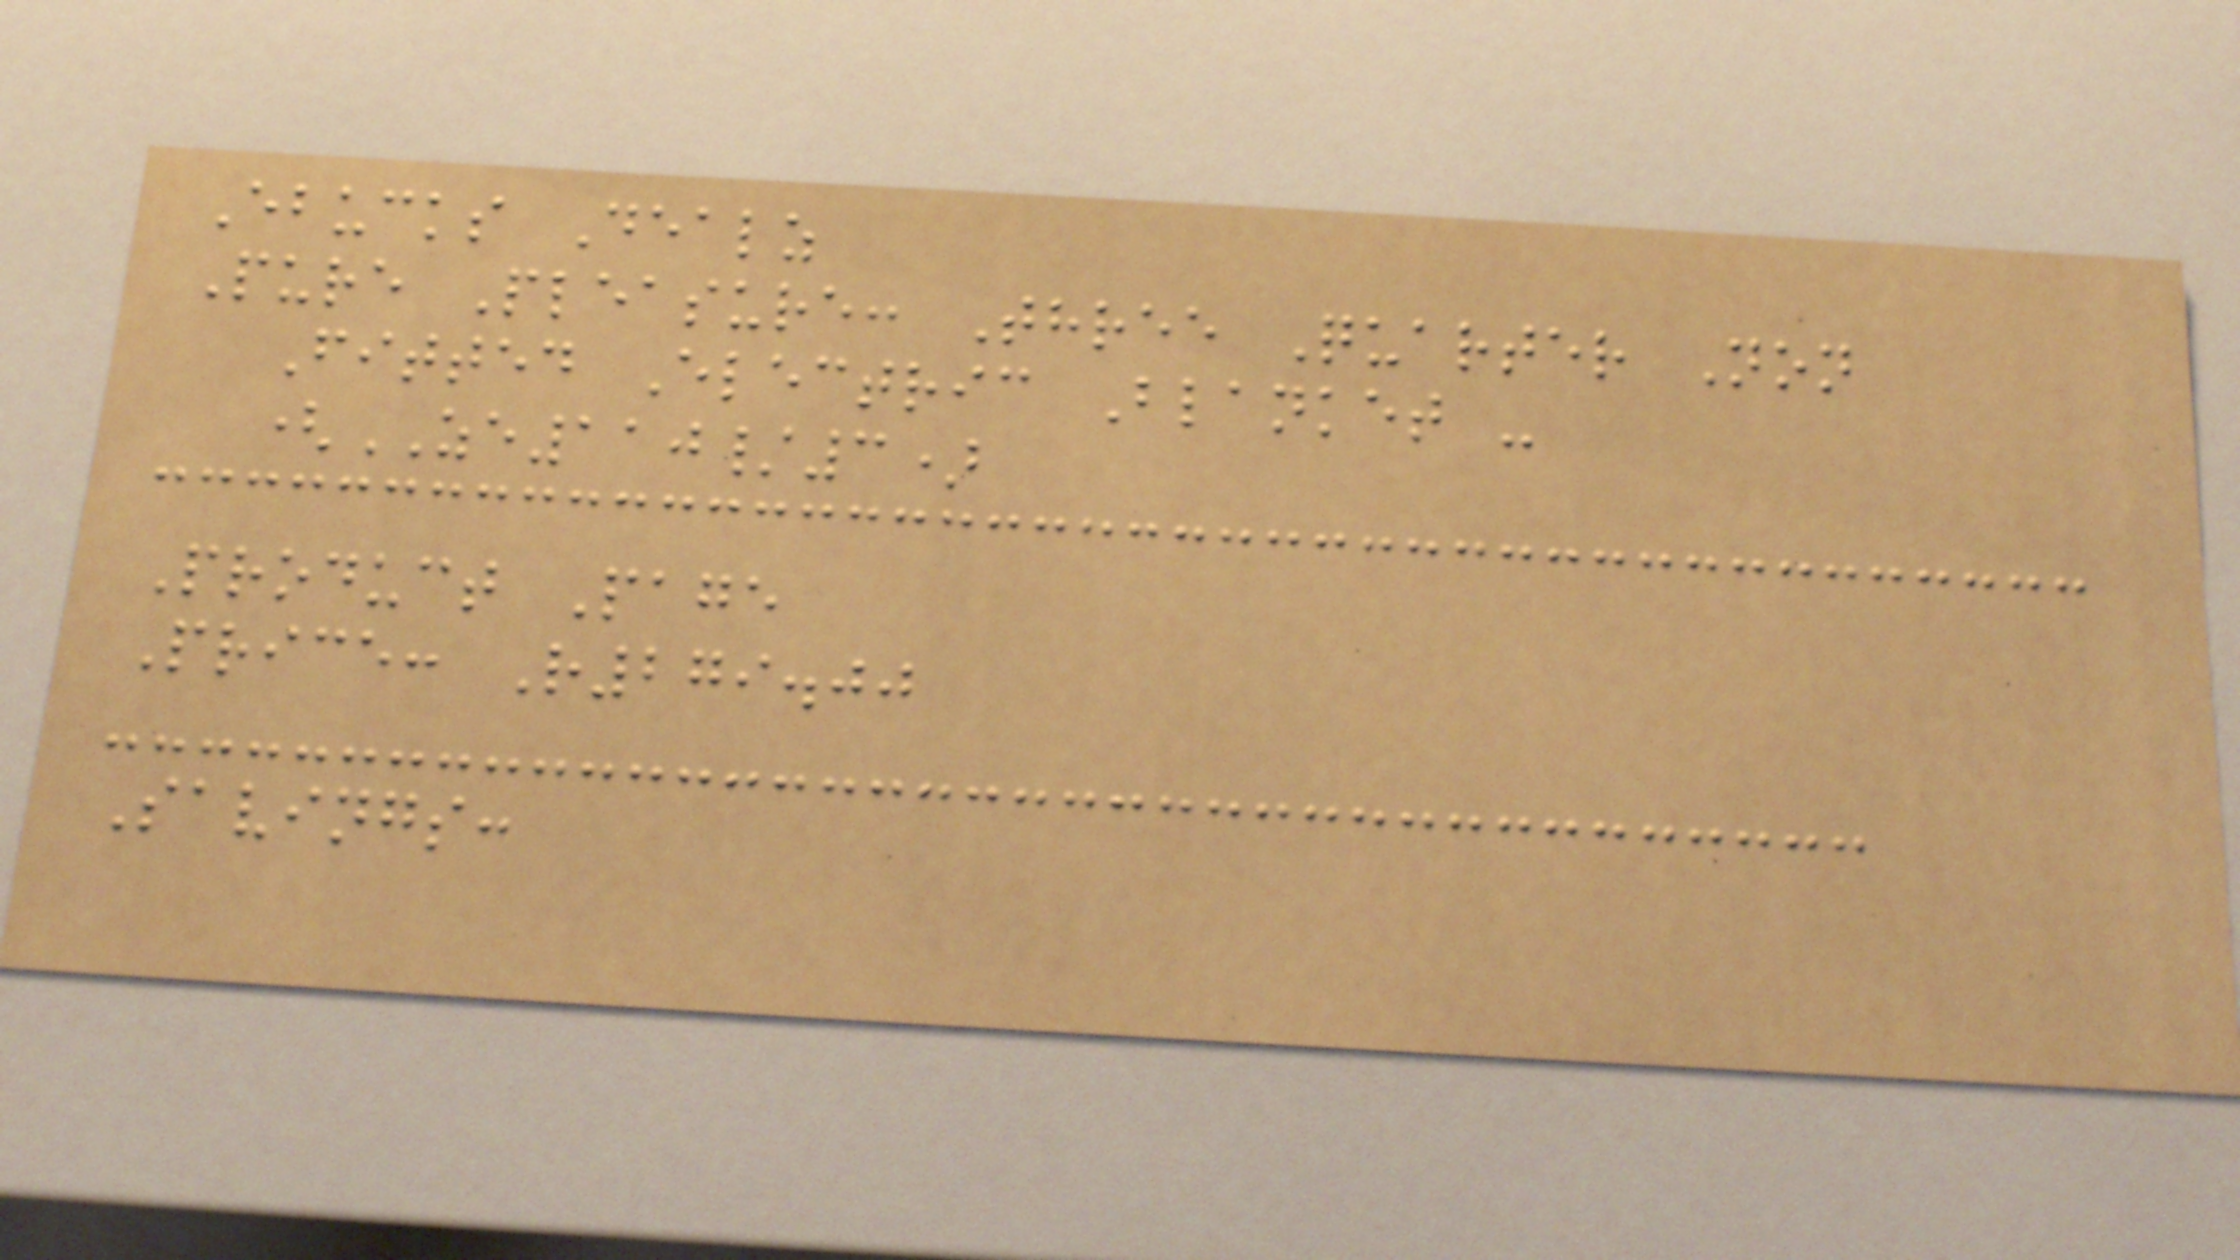Ebucks Dealz
Pure Pleasure: Three Quarter Non
Fitted Electric Blanket -
(ZE110/3)
Product Page
Price: R279.00
Savings:
